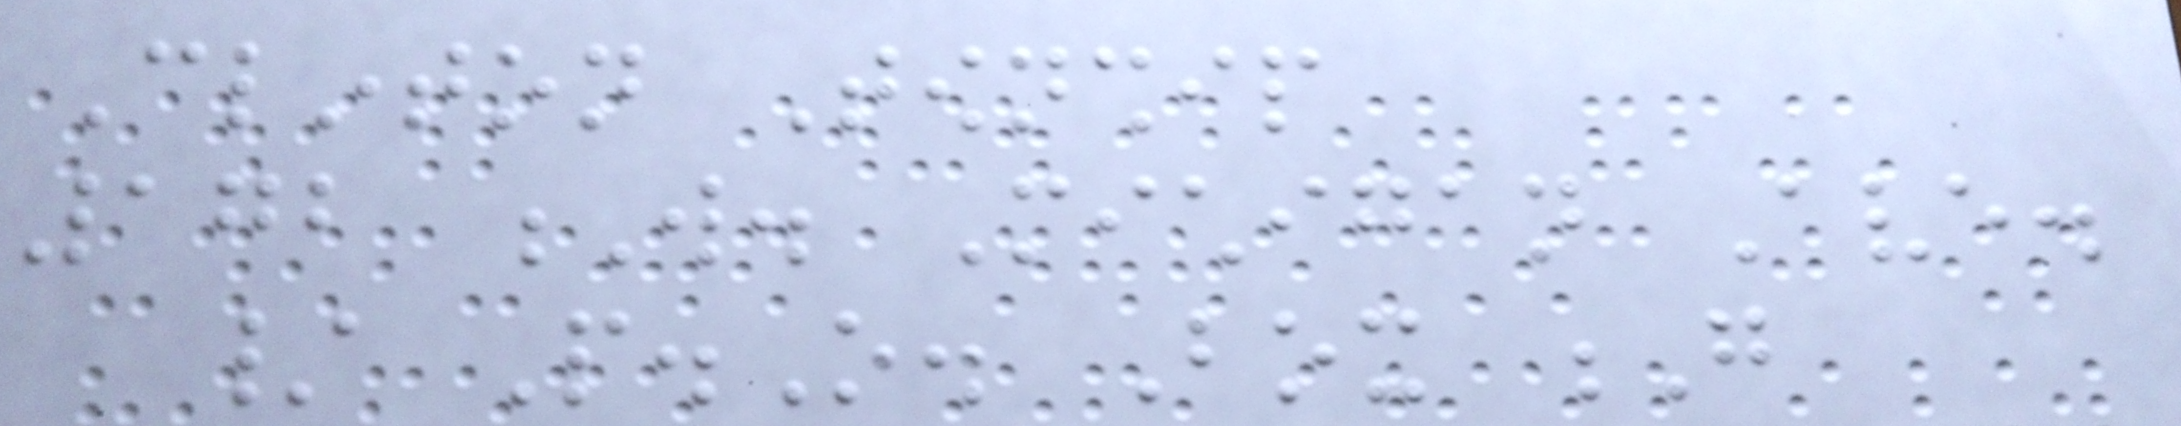Clinton Township
172 W. Michigan Ave.
/ P.O. Box G
